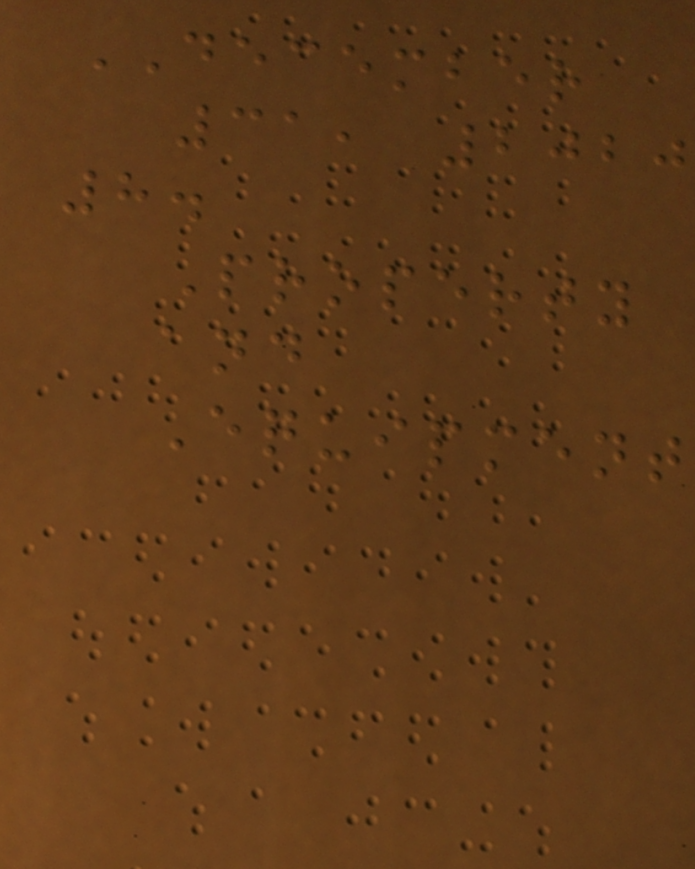DECEMBER
31, 2020
8.
Property
and
Equipment
